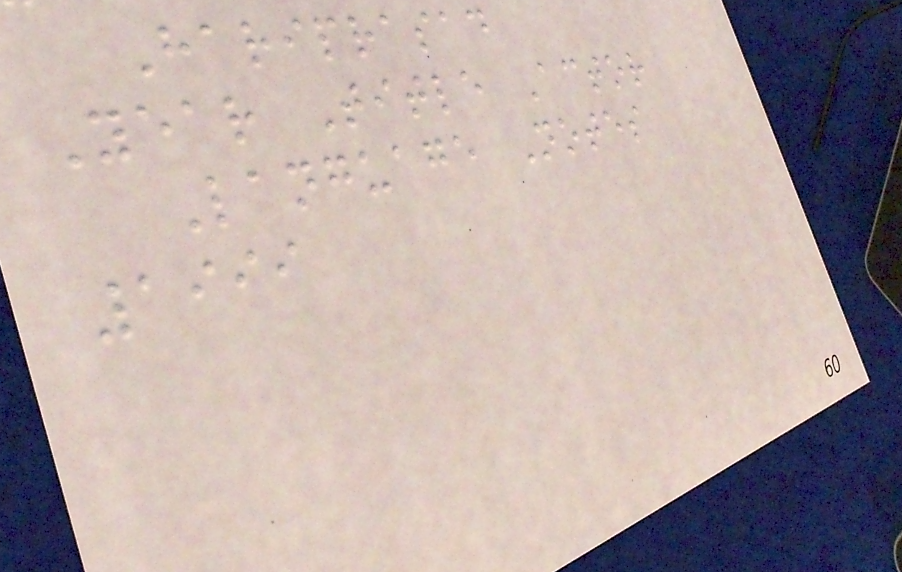Hariprasad
Year Title Actor
Language Notes
1999
